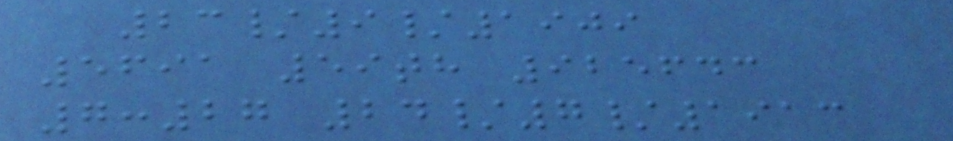23/9/1909
5691 59th 925643
7:27 24/7/1913
